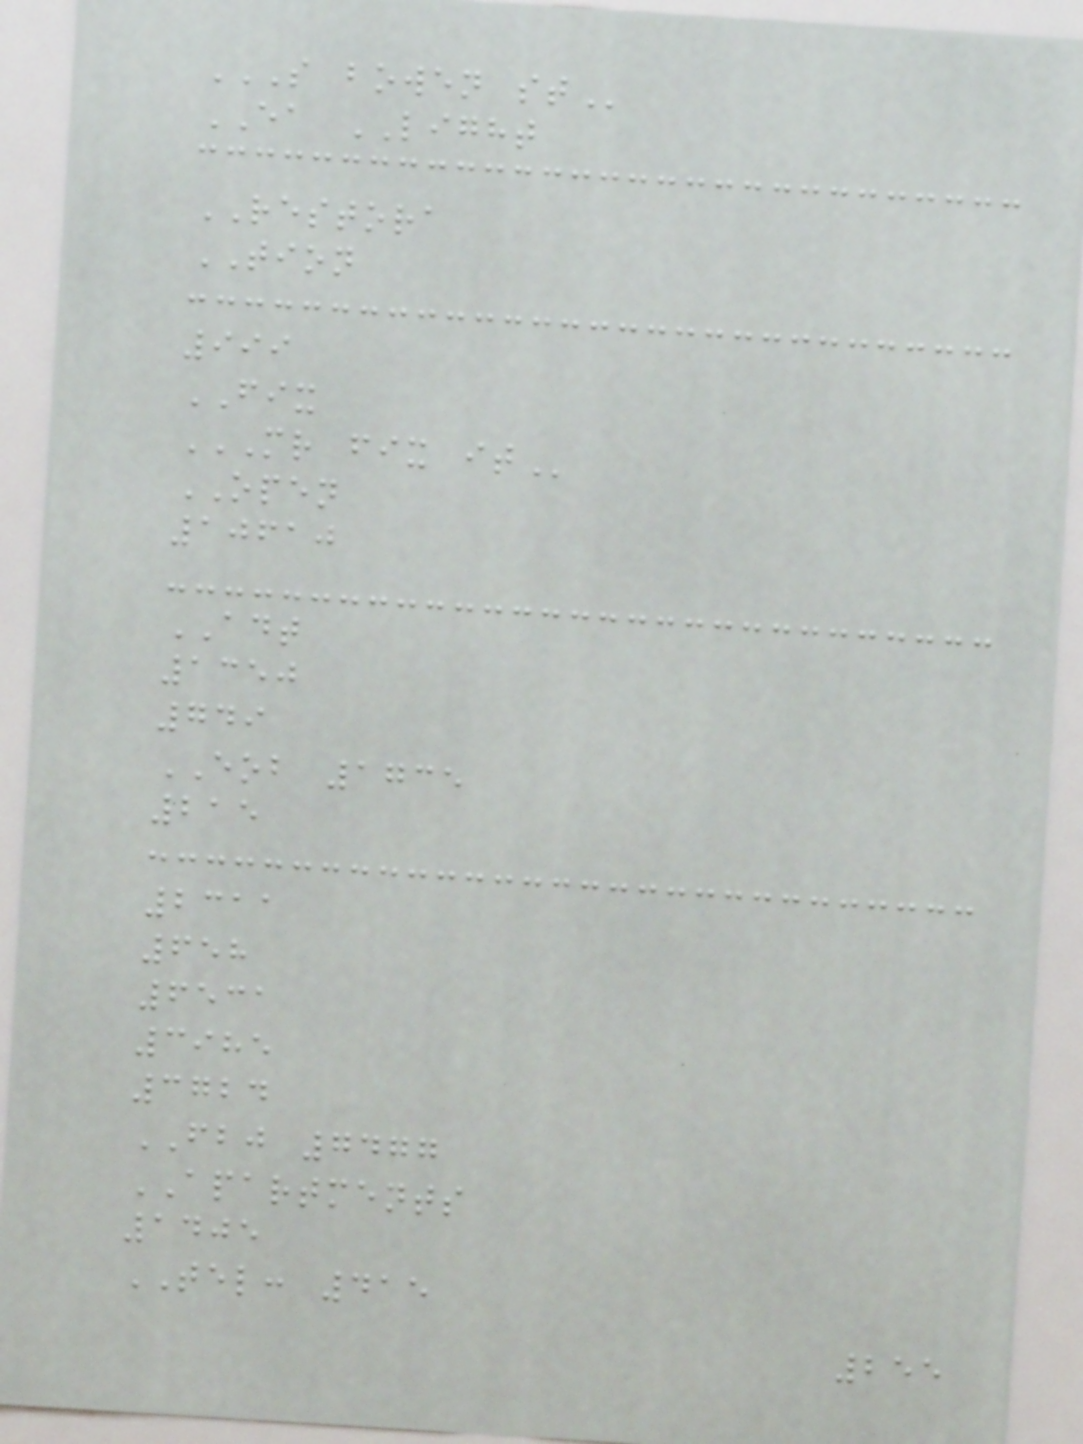S BOWEN ST
EA LIGHT
RESTORA
TION
999
FIX
MR FIX IT
OPEN
10610
ADT
1350
749
EOB 1735
215
2311
658
6531
3985
3724
FBJ 7477
APARTMENTS
1405
TEL: 415
255
